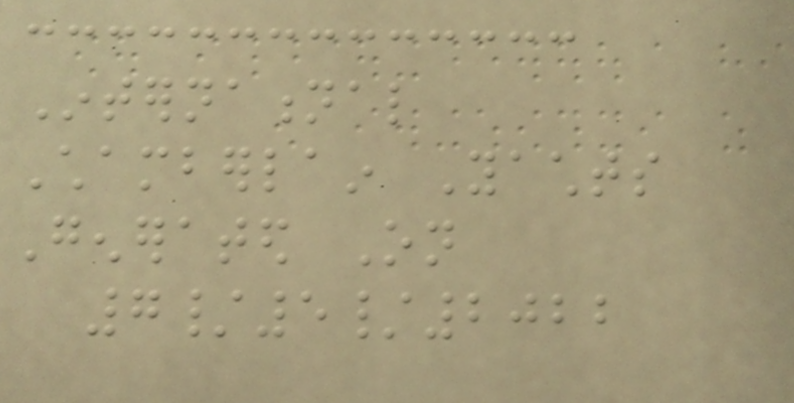International
Chamberlain Yachts
Generated On
7/5/2022
